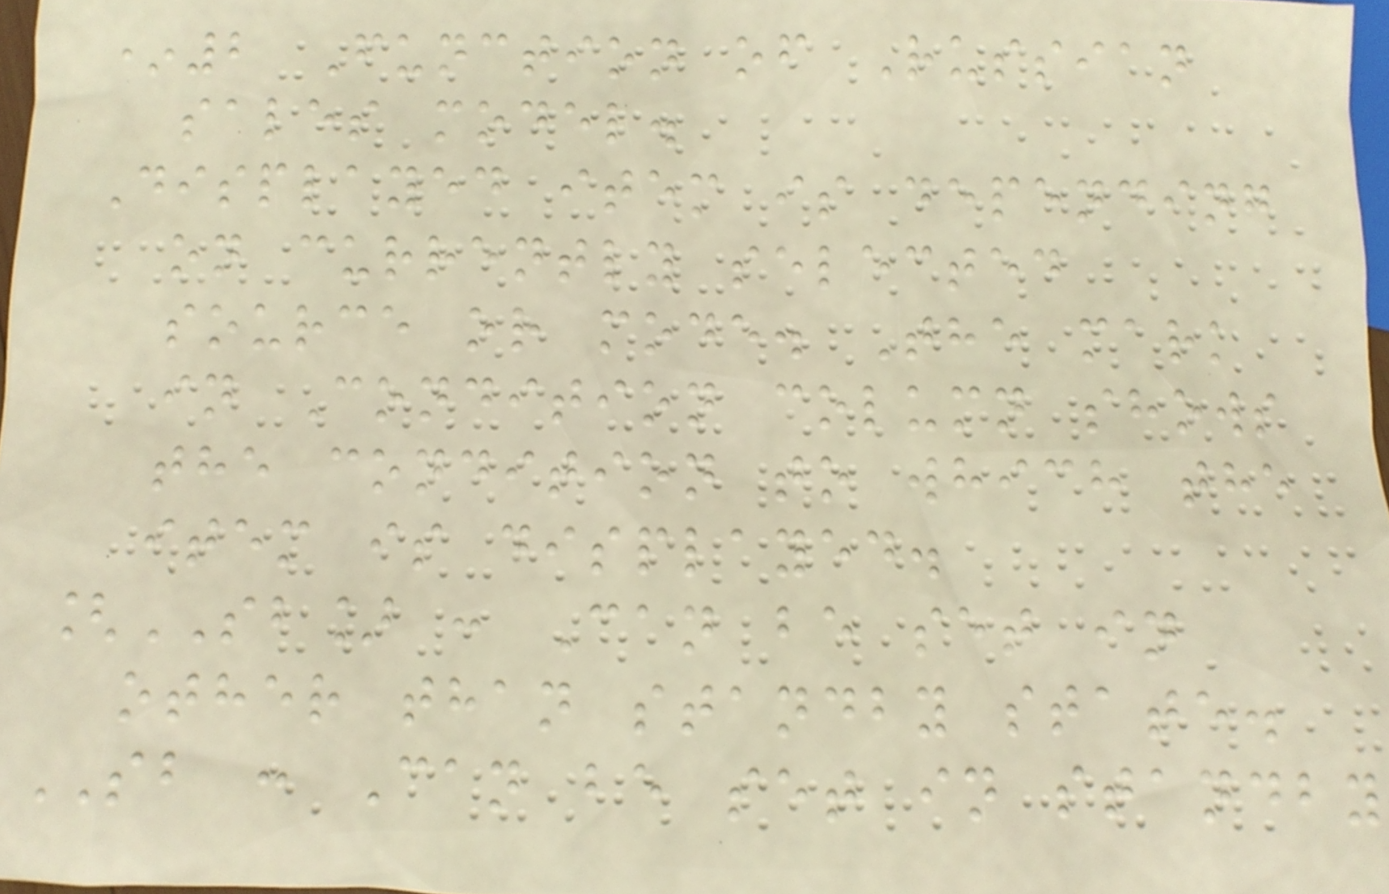*2 Function of Russian
sales model.
Displayed item is depending
on currently selected
source or mode. The mark
in Condition column shows
the condition to which the
item is displayed.
[SB] : Can be set in
other than standby state.
SB : Can be set in standby
